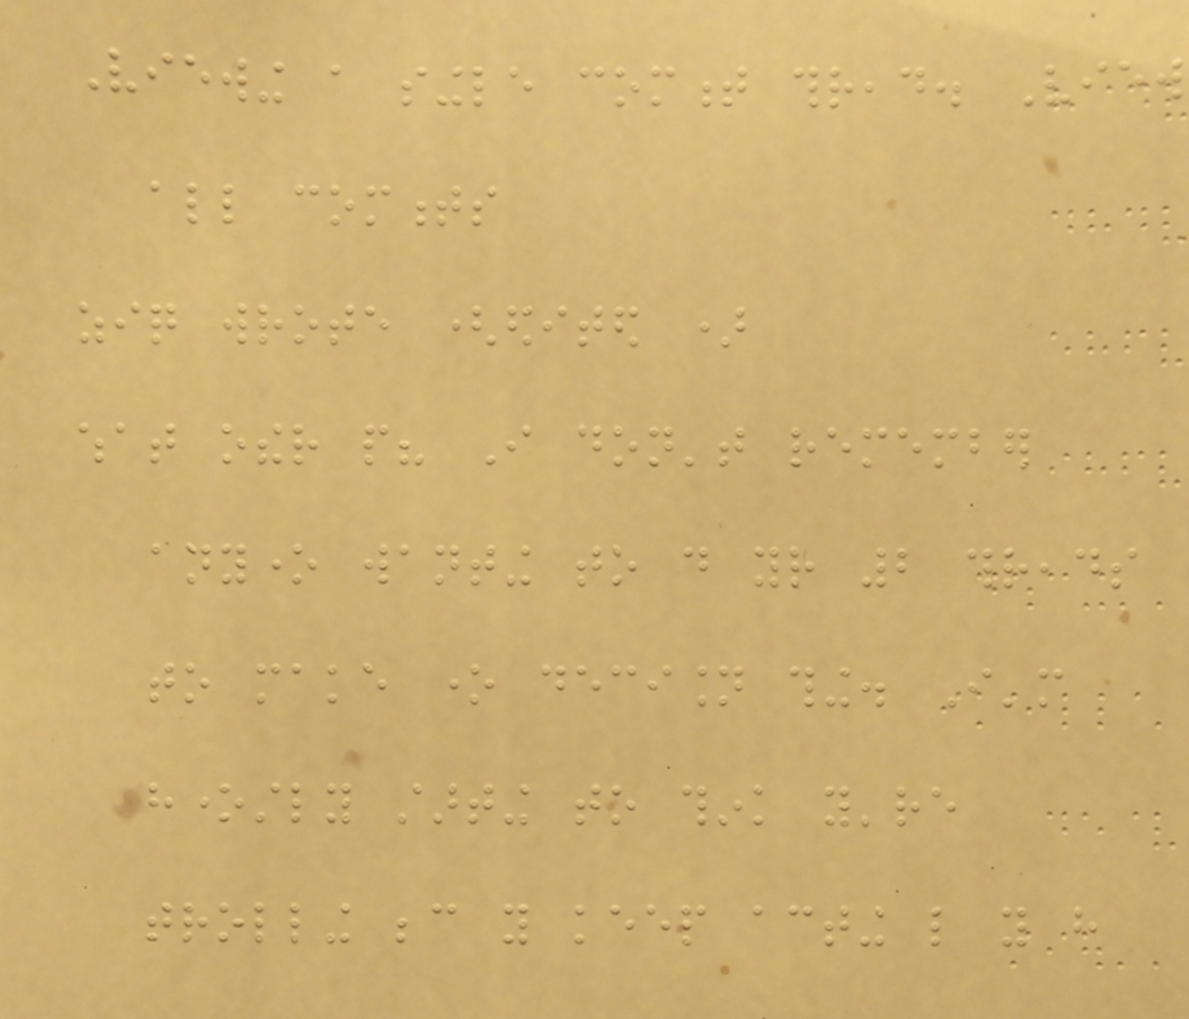Viewing a single comment thread. View
all comments
ziq wrote (edited )
what other people? I don't remember
anyone wanting to do your 2 threads
to make one decision thing. I'm
honestly starting to think you're
trolling because you keep acting like you have
